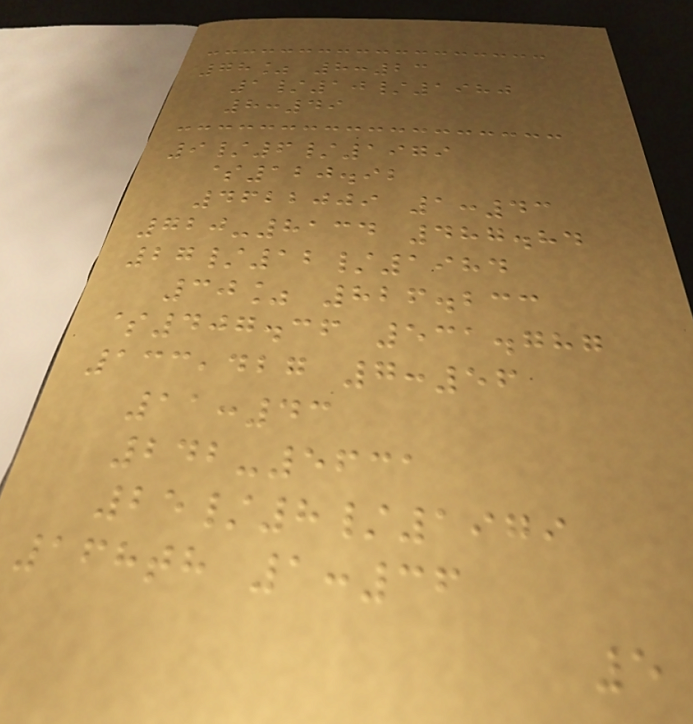78% 8:23
1/10/1980
8:49
9/6/1979
$120.92
4622009 1:43
720-8134 487.84
27/12/1984
30% 826.233
$407.36 531.787
133,427 7:56
11:43
242-5631
25/8/1979
168th 1:36
5
